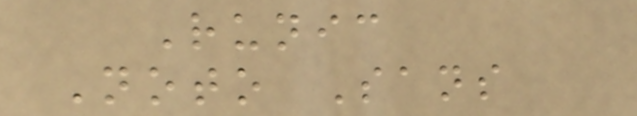Runic
Noto Sans
